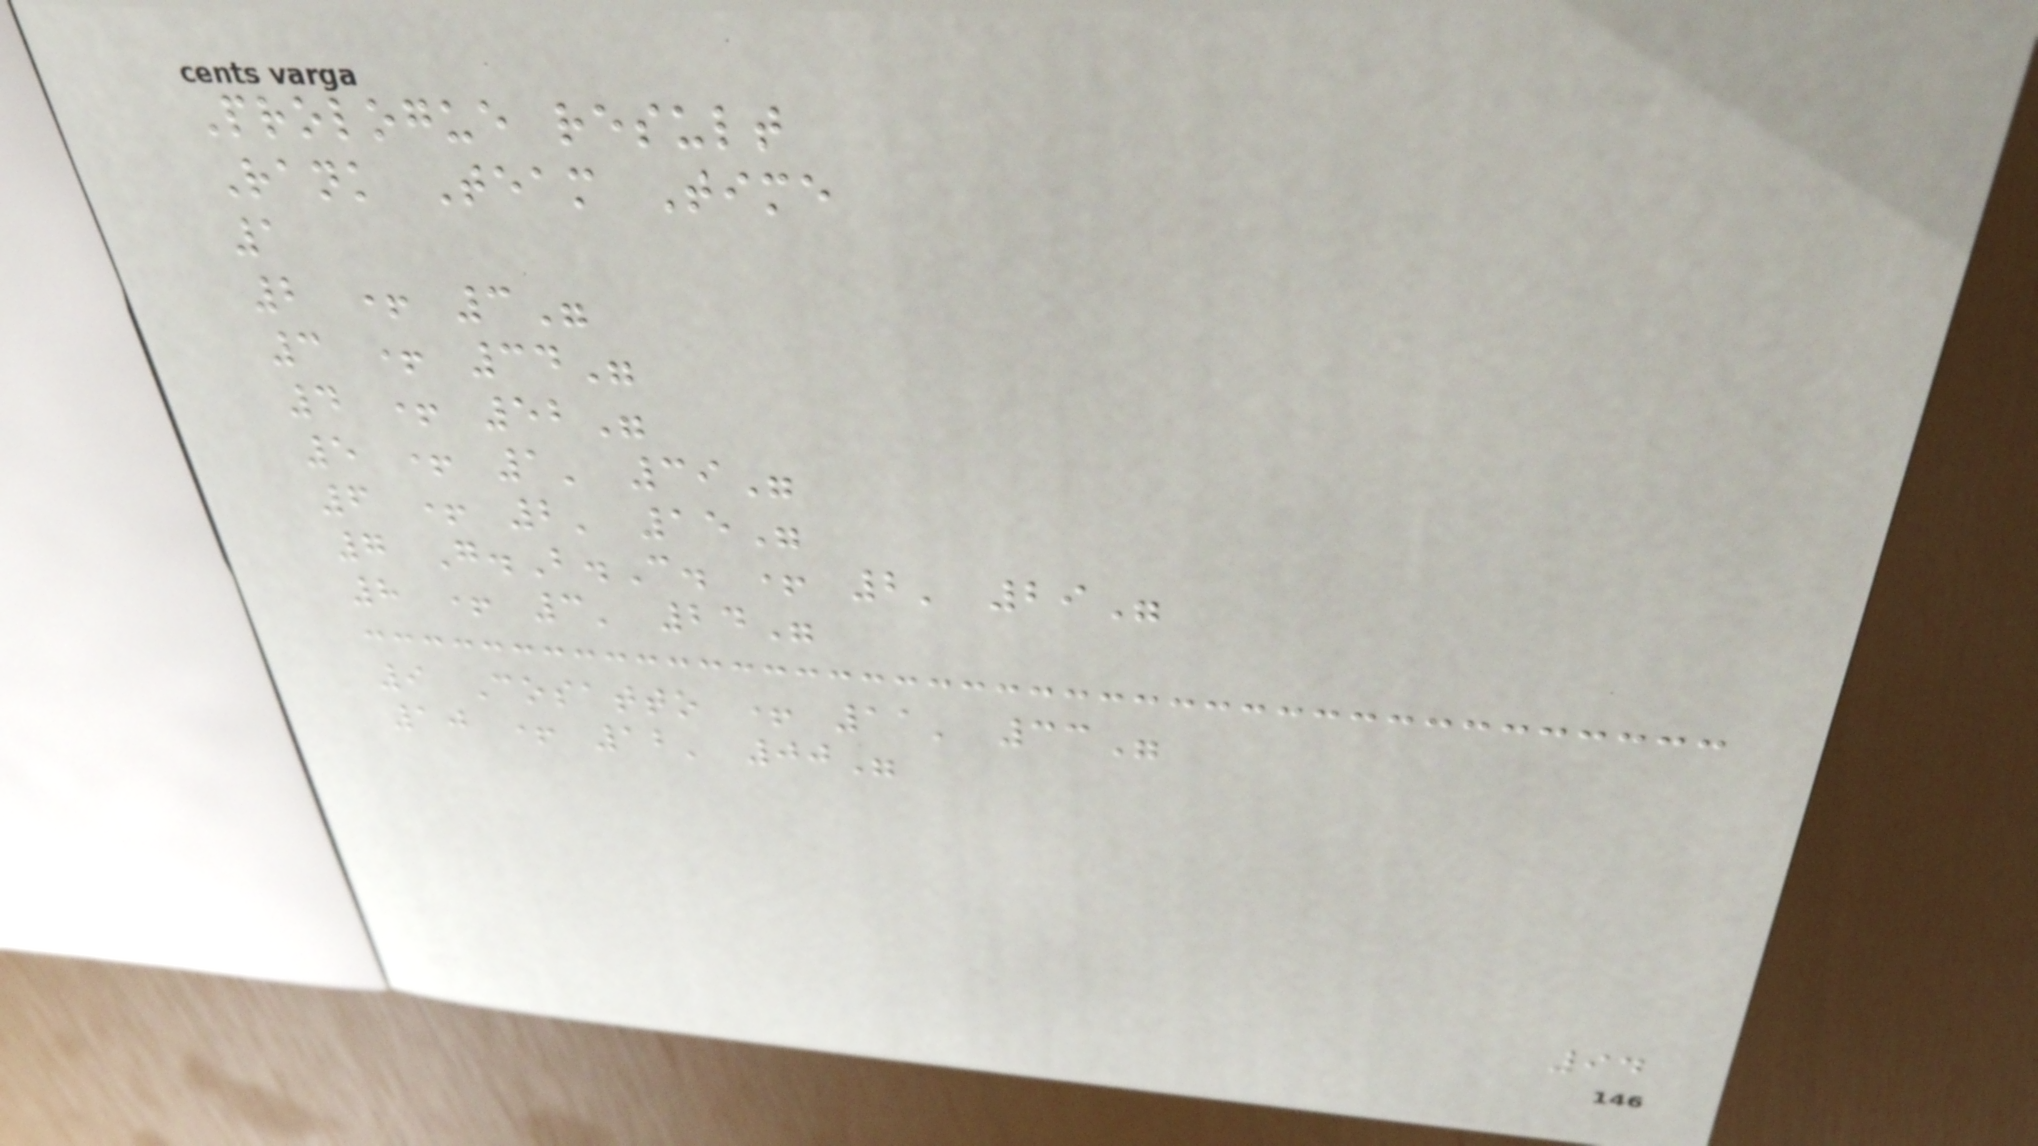Prologue result
Rank Team Time
1
2 + 3"
3 + 34"
4 + 52"
5 + 1' 39"
6 + 2' 15"
7 G.B.C. + 2' 29"
8 + 3' 24"
9 Cosatto + 11' 33"
10 + 12' 00"
94
